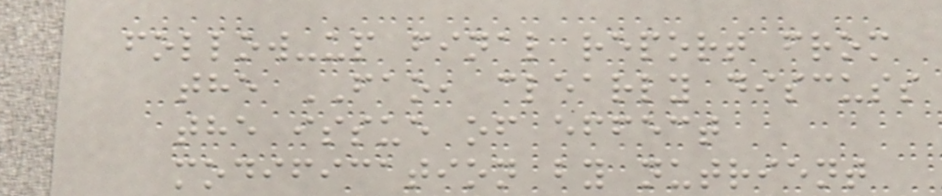follow-up final report from
the FAO, clearly discuss
the issue of effect
modification by nutrient
